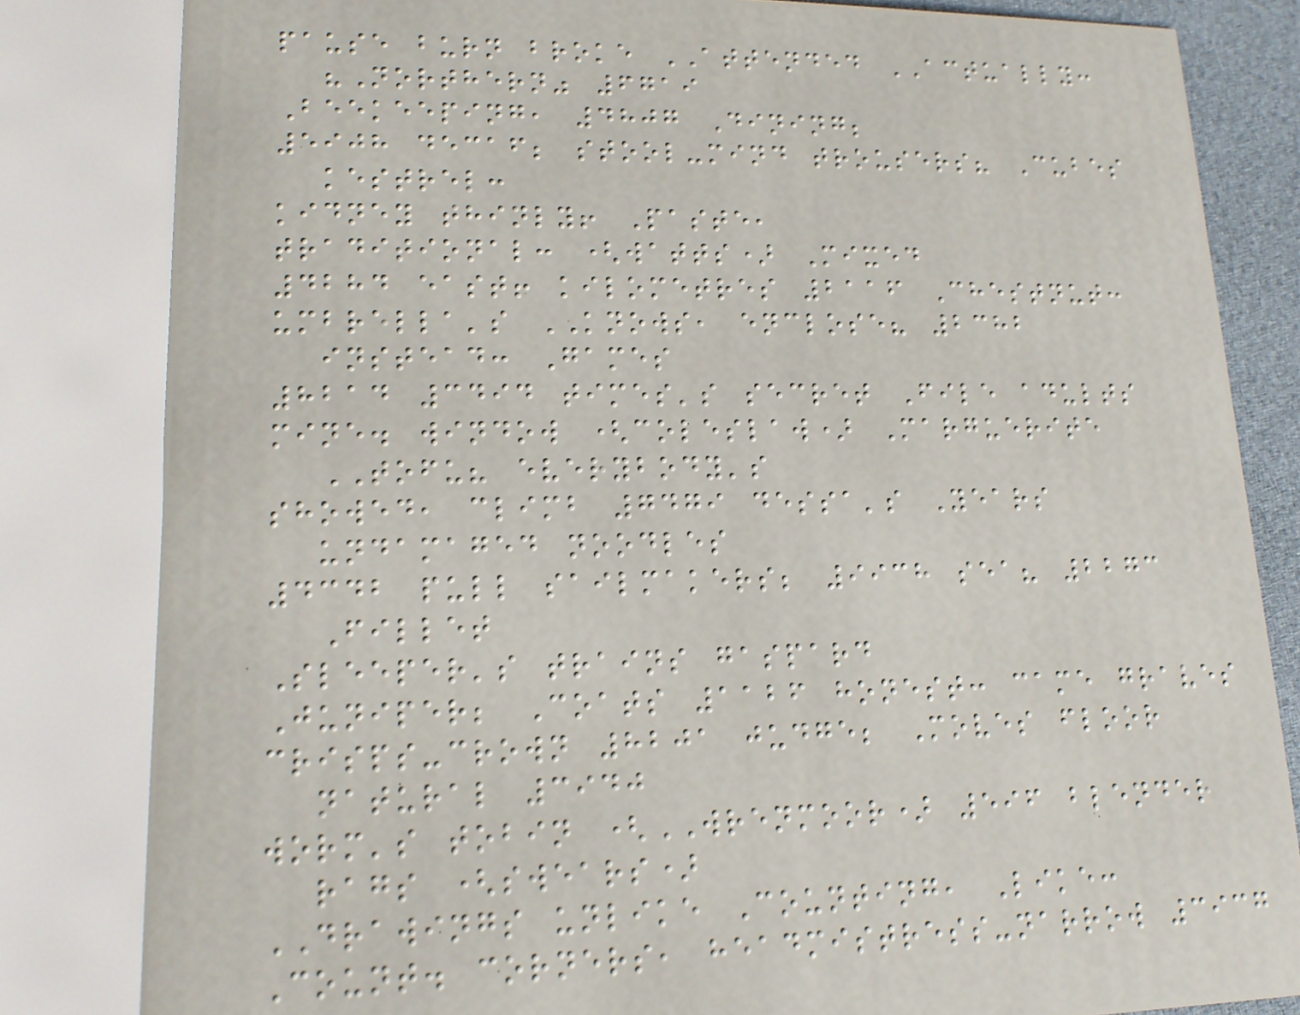pause burn broke ATTENDED ACTUALLY:
"Northern" 6719
Beekeeping, 4807 Dining;
5908 decaf; stool-mind trousers? Cubes
kestrel:
kidney thinly! Paste,
traditional: (watts) Mixed
4284 east! kilometres 2116 Chestnut:
umbrella's KNOWS, enclose? 2382
instead: Games
8214 3494 times's secret File adults
mine. window (coleslaw) Marguerite
TOFU? everybody's
showed, climb 7479 dessa's Years
undamaged noodles
4342 pull sailmakers; 9938 sea? 2273
Fillet
Sleeper's trains gaspard
Juniper; Coats 1126 honest: came graves
crisps-crown 8201 judge; Moves floor
natural 3940
worm's tobin (WRENMOOR) 596 blender
rags (swears)
DRAWINGS unlike Counting, Like:
Count. corners, headmistress-narrow 3937
